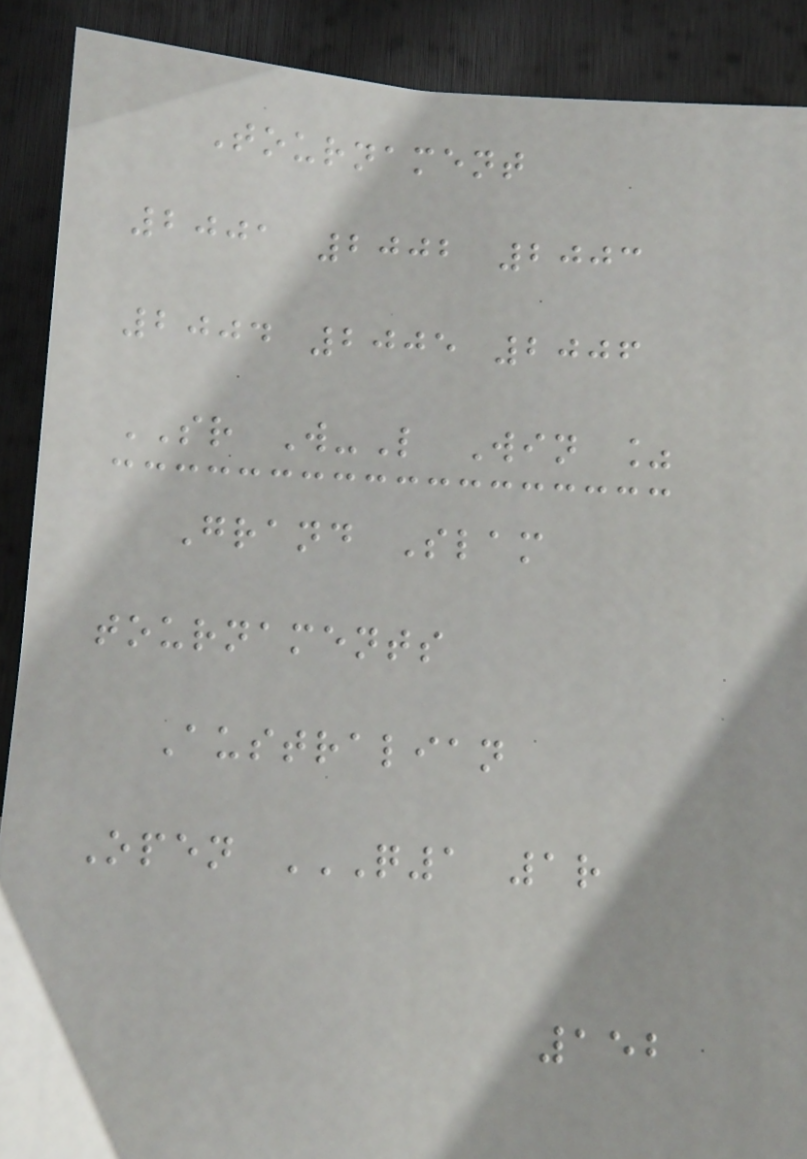Tournament
2001 2002 2003
2004 2005 2006
SR W-L Win %
Grand Slam
tournaments
Australian
Open Q1 1R
152
